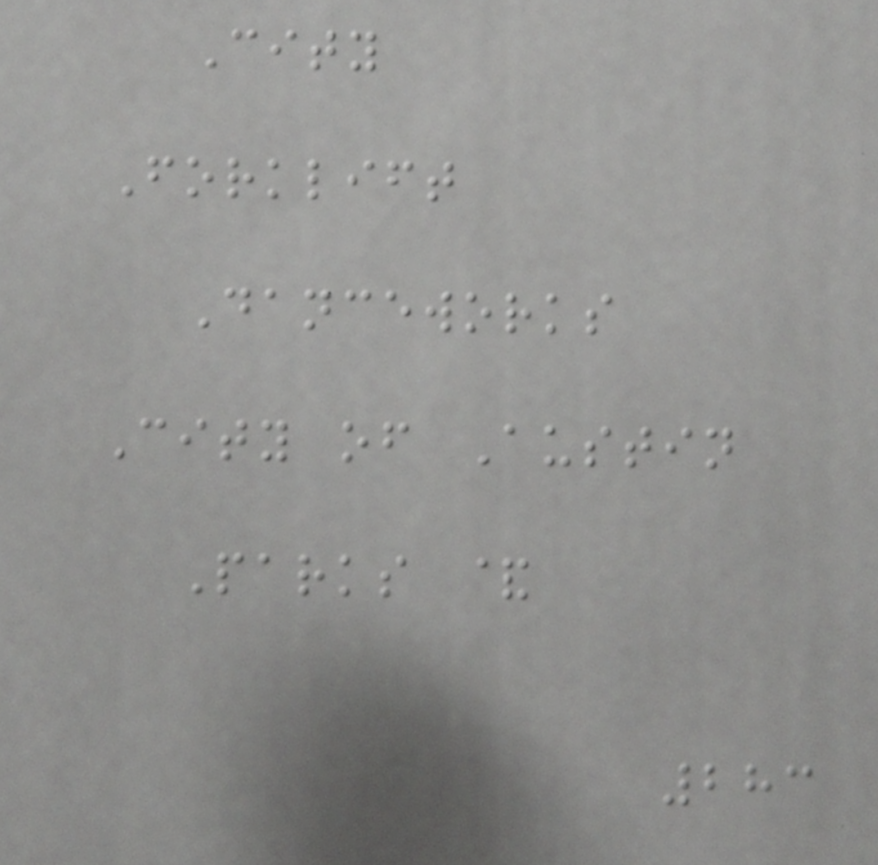City
Forklift
Danceworks
City of Austin
Parks &
283
